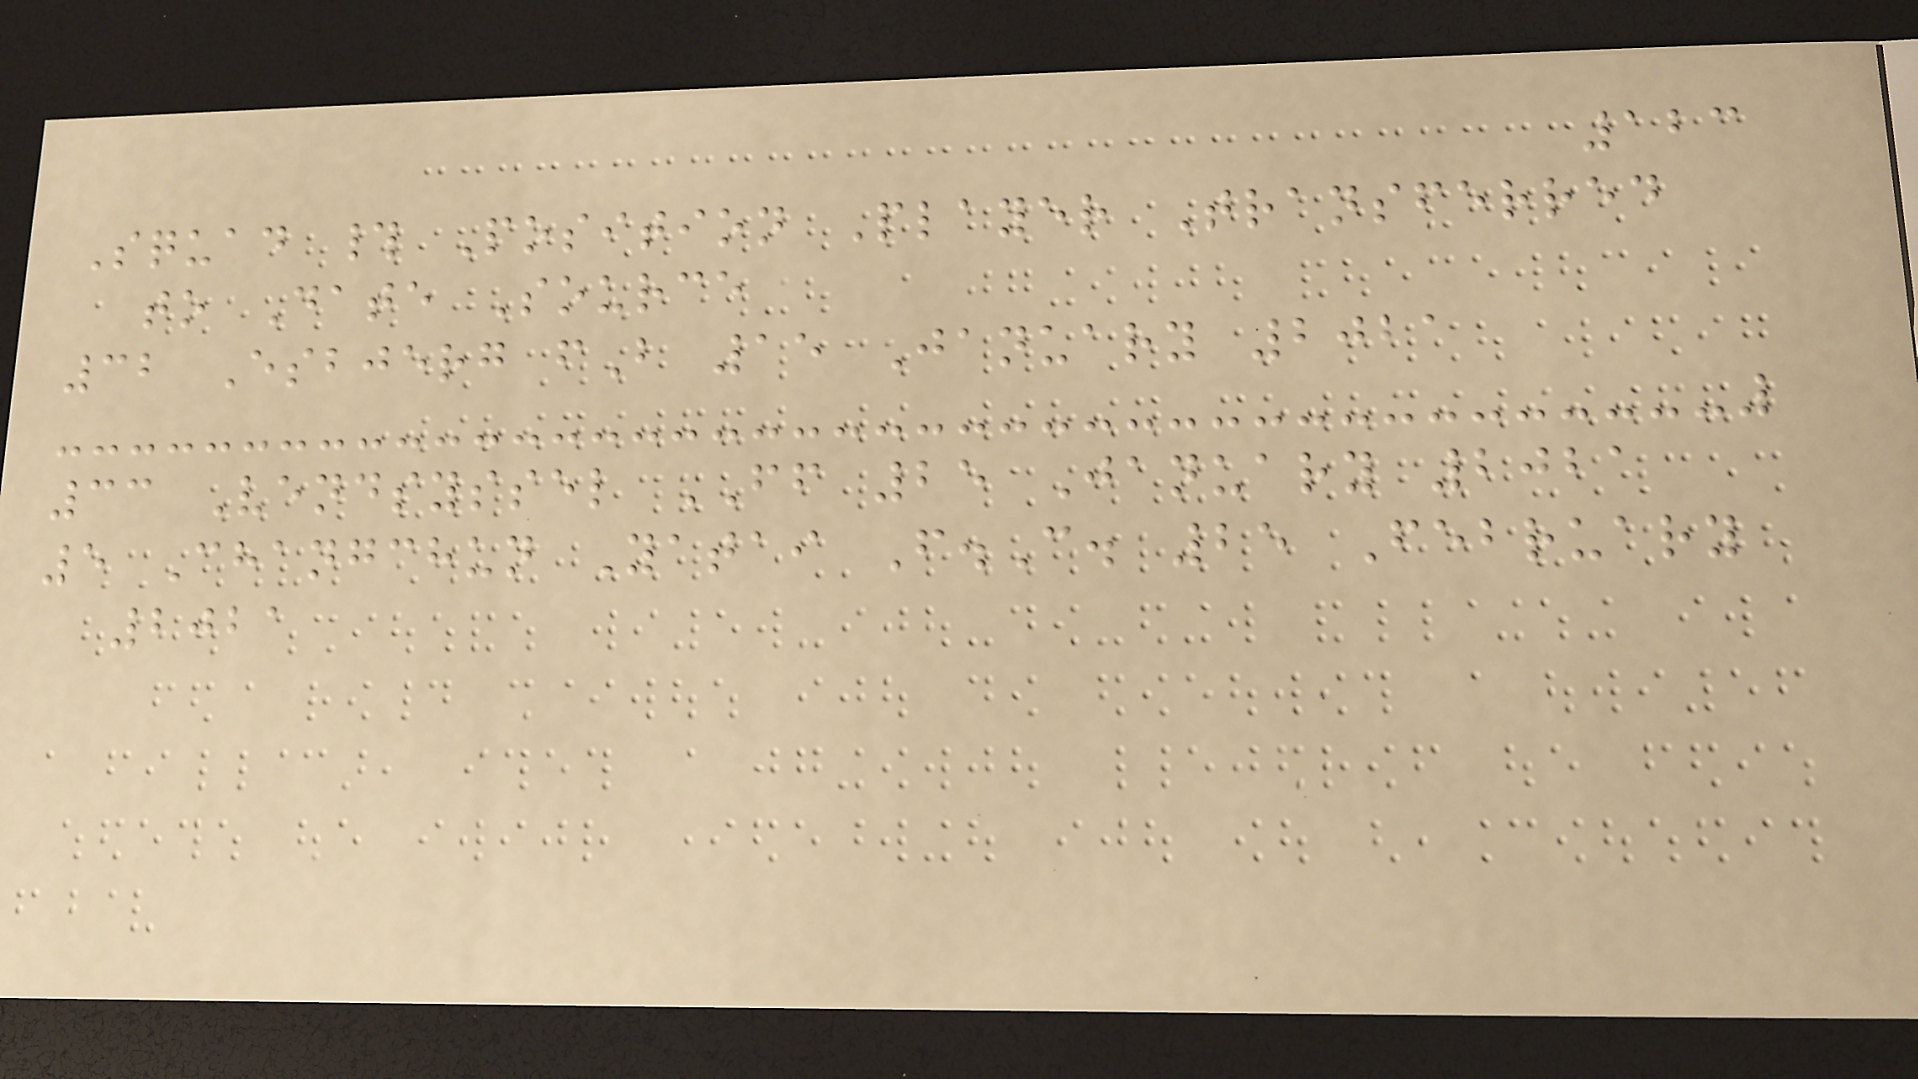123
Squad # Position Player Transferred
to Date Source
32 Esbjerg fB 15 January 2021
33 Vendsyssel FF 25 January 2021
5 Changchun Yatai F.C. 25 February
2021
